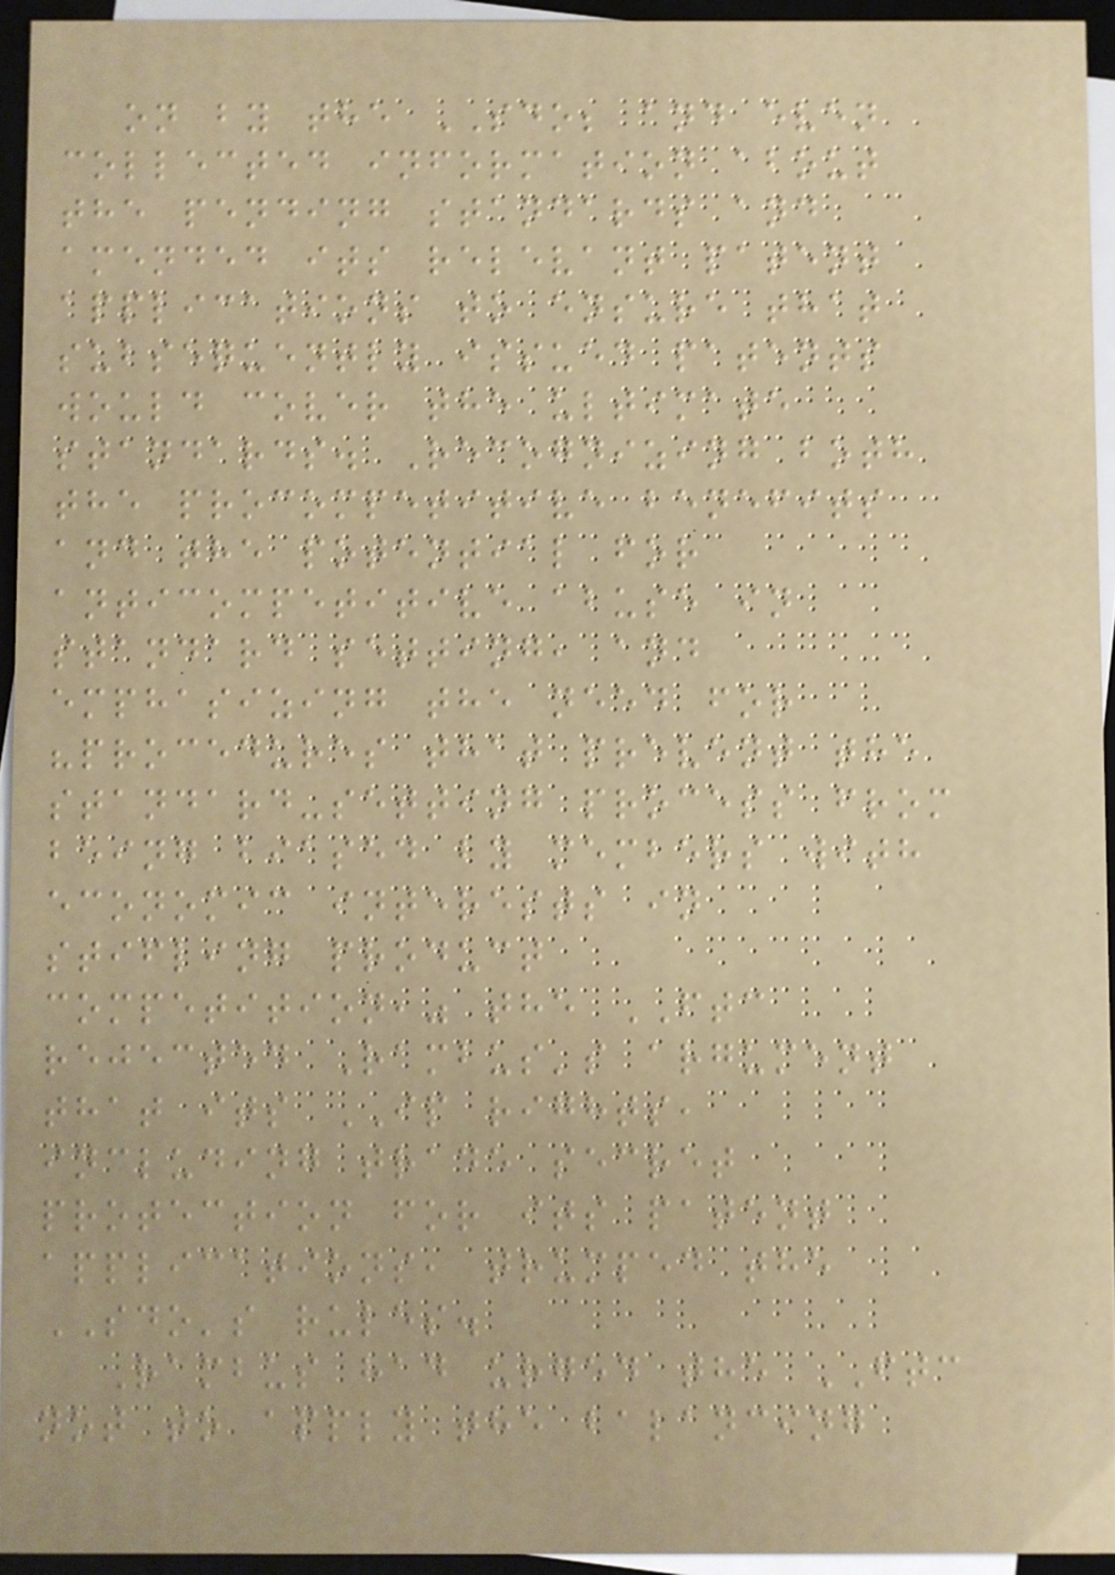on by the SDO; and even
collected information about
the pending standards and
amended its relevant patent
applications to ensure that
subsequently issued patents
would cover the ultimate
standards. Recognizing both
the procompetitive benefits
and the potential for
anticompetitive abuse in
standard setting, and
emphasizing the need for
"procedures that prevent the
standard-setting process from
being biased by members with
economic interests in
stifling product
competition," the FTC
rejected Rambus's argument
that its IP rights,
including trade secret
protection for its patent
applications, trumped the
SDO's rules.
Rambus had urged the FTC
not to apply the balancing
